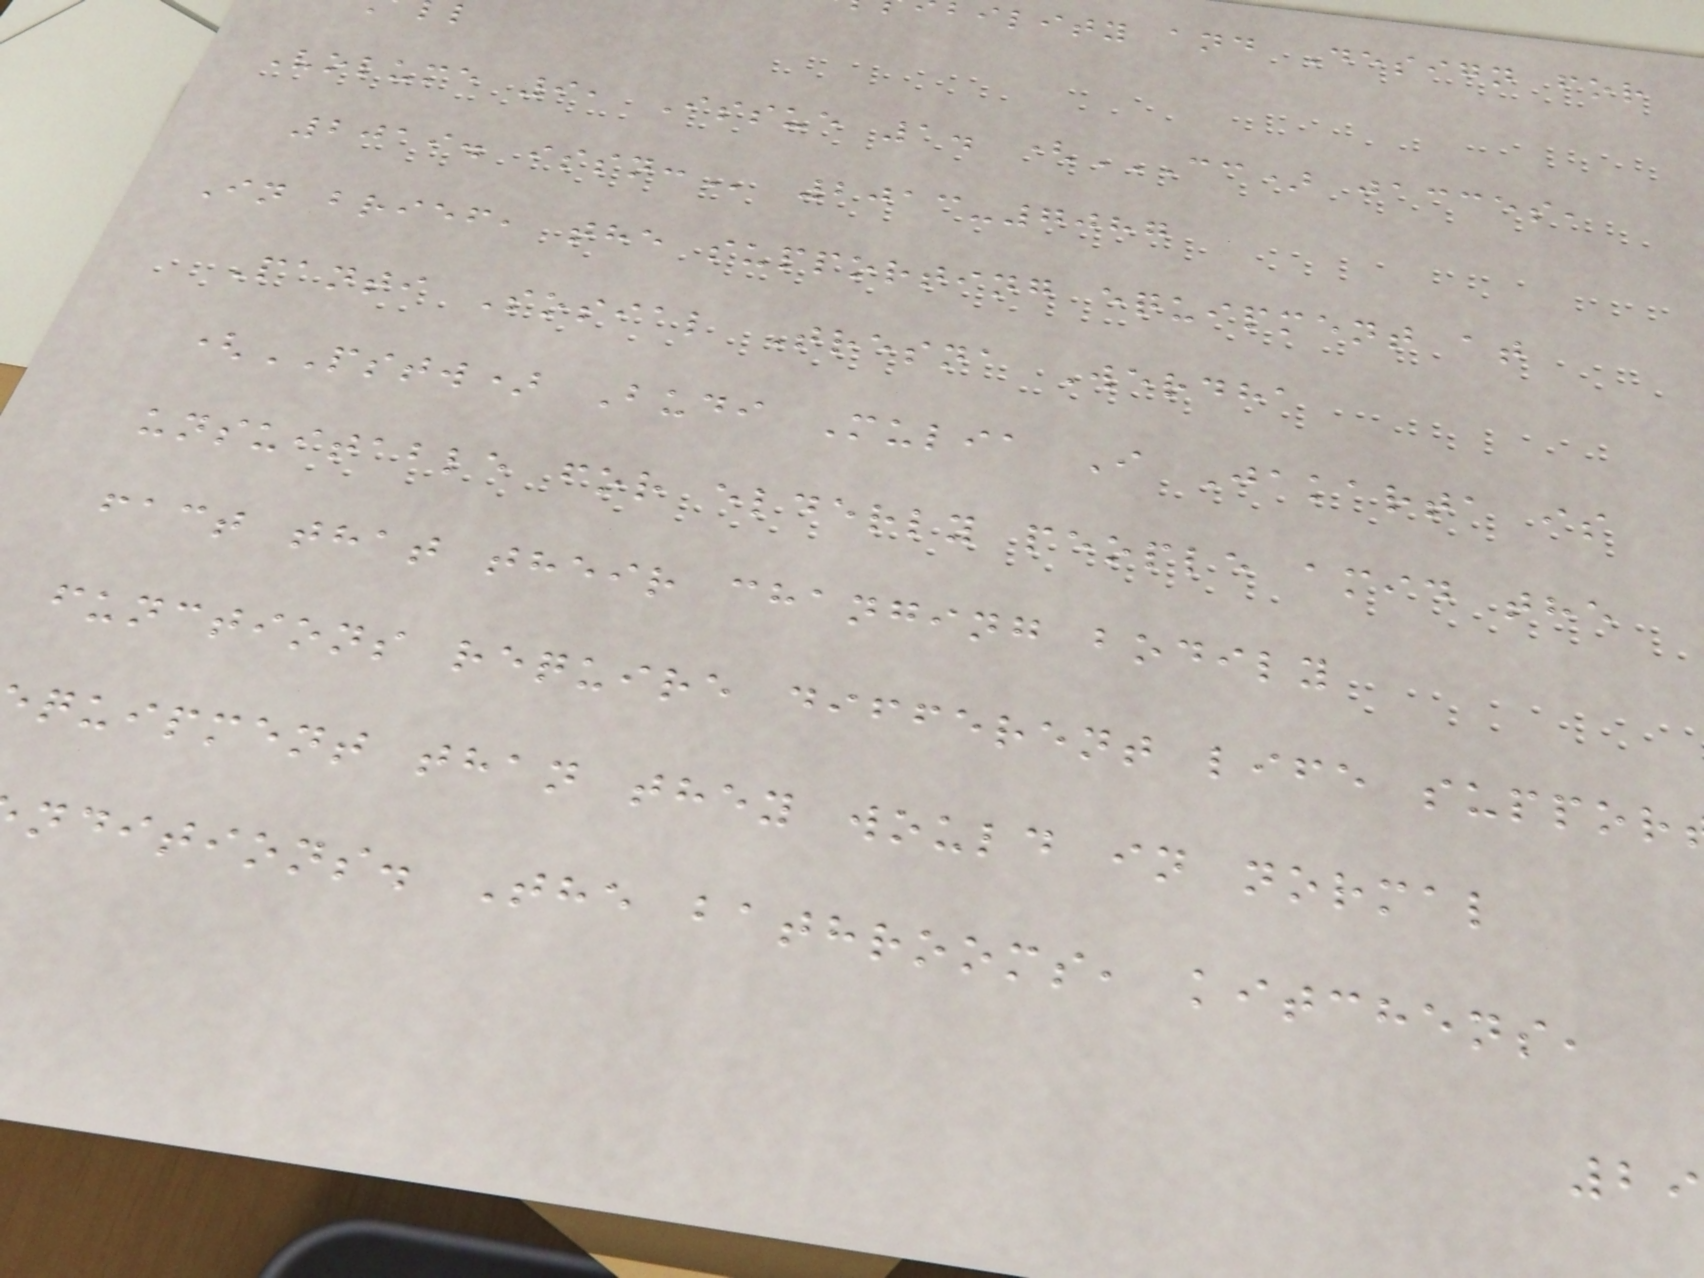ility and Design for
Volume 9, Issue 1. (CC) JACCES,
In brief, the supporting equipment at
Panti Sosial Tresna Werdha
(PSTW) Budi Mulia I Jakarta is
unsuitable for elderly people amid the
fact that their changing bodily
functions require different life suppor
quipment than they would in normal
nditions. The bathrooms, kitchens,
